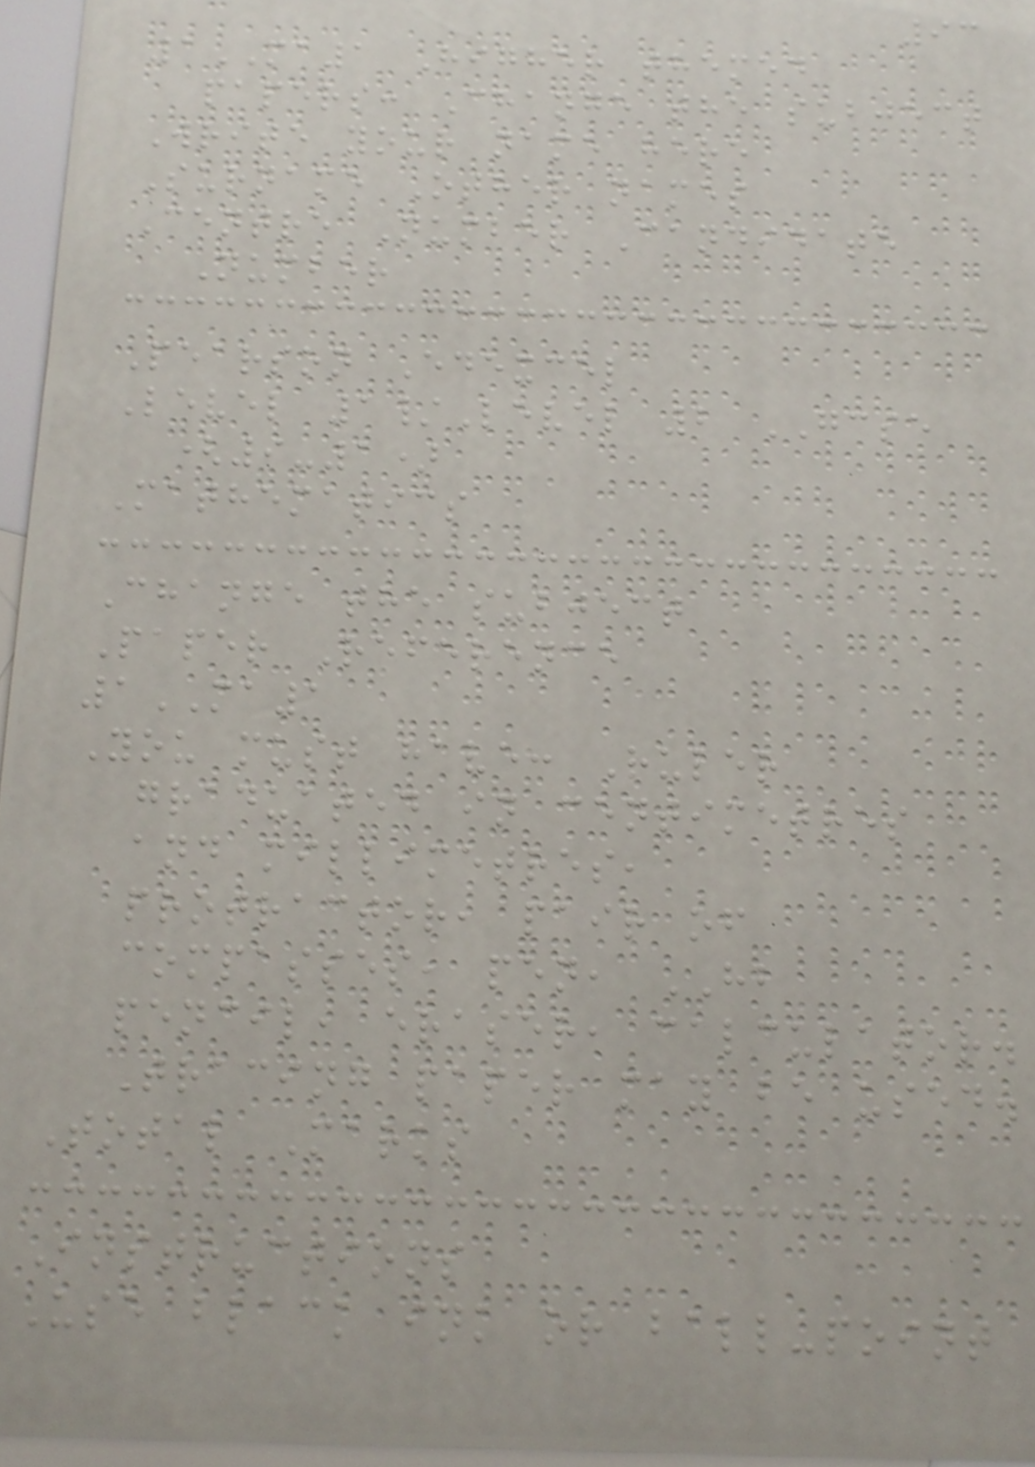93
1MA1 Higher themed
papers: Change the subject
Write your name here
Surname Other names
Centre Number Candidate
Number
Pearson Edexcel
Level 1/Level 2 GCSE
(9-1)
Mathematics
Change the subject
Paper Reference
1MA1
You must have: Ruler
graduated in centimetres
and millimetres,
protractor, pair of
compasses, pen, HB
pencil, eraser, calculator.
Tracing paper may be used.
Total Marks
Instructions
Use black ink or ball-point
